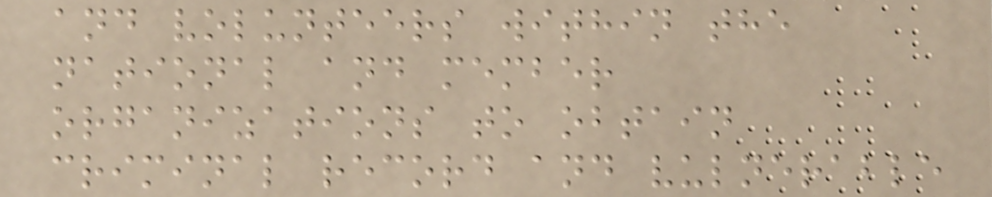and volunteers within the
national and member
organizations to obtain
criminal record and vulnerable
